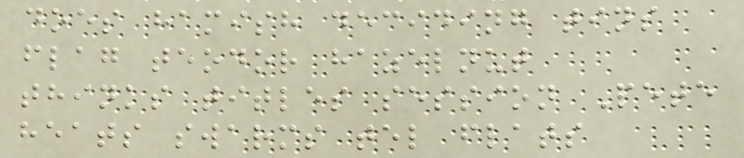does hamish deciding tins
flag teodor hazelnut
thinks titles session Pete
heats swarms tel flats
